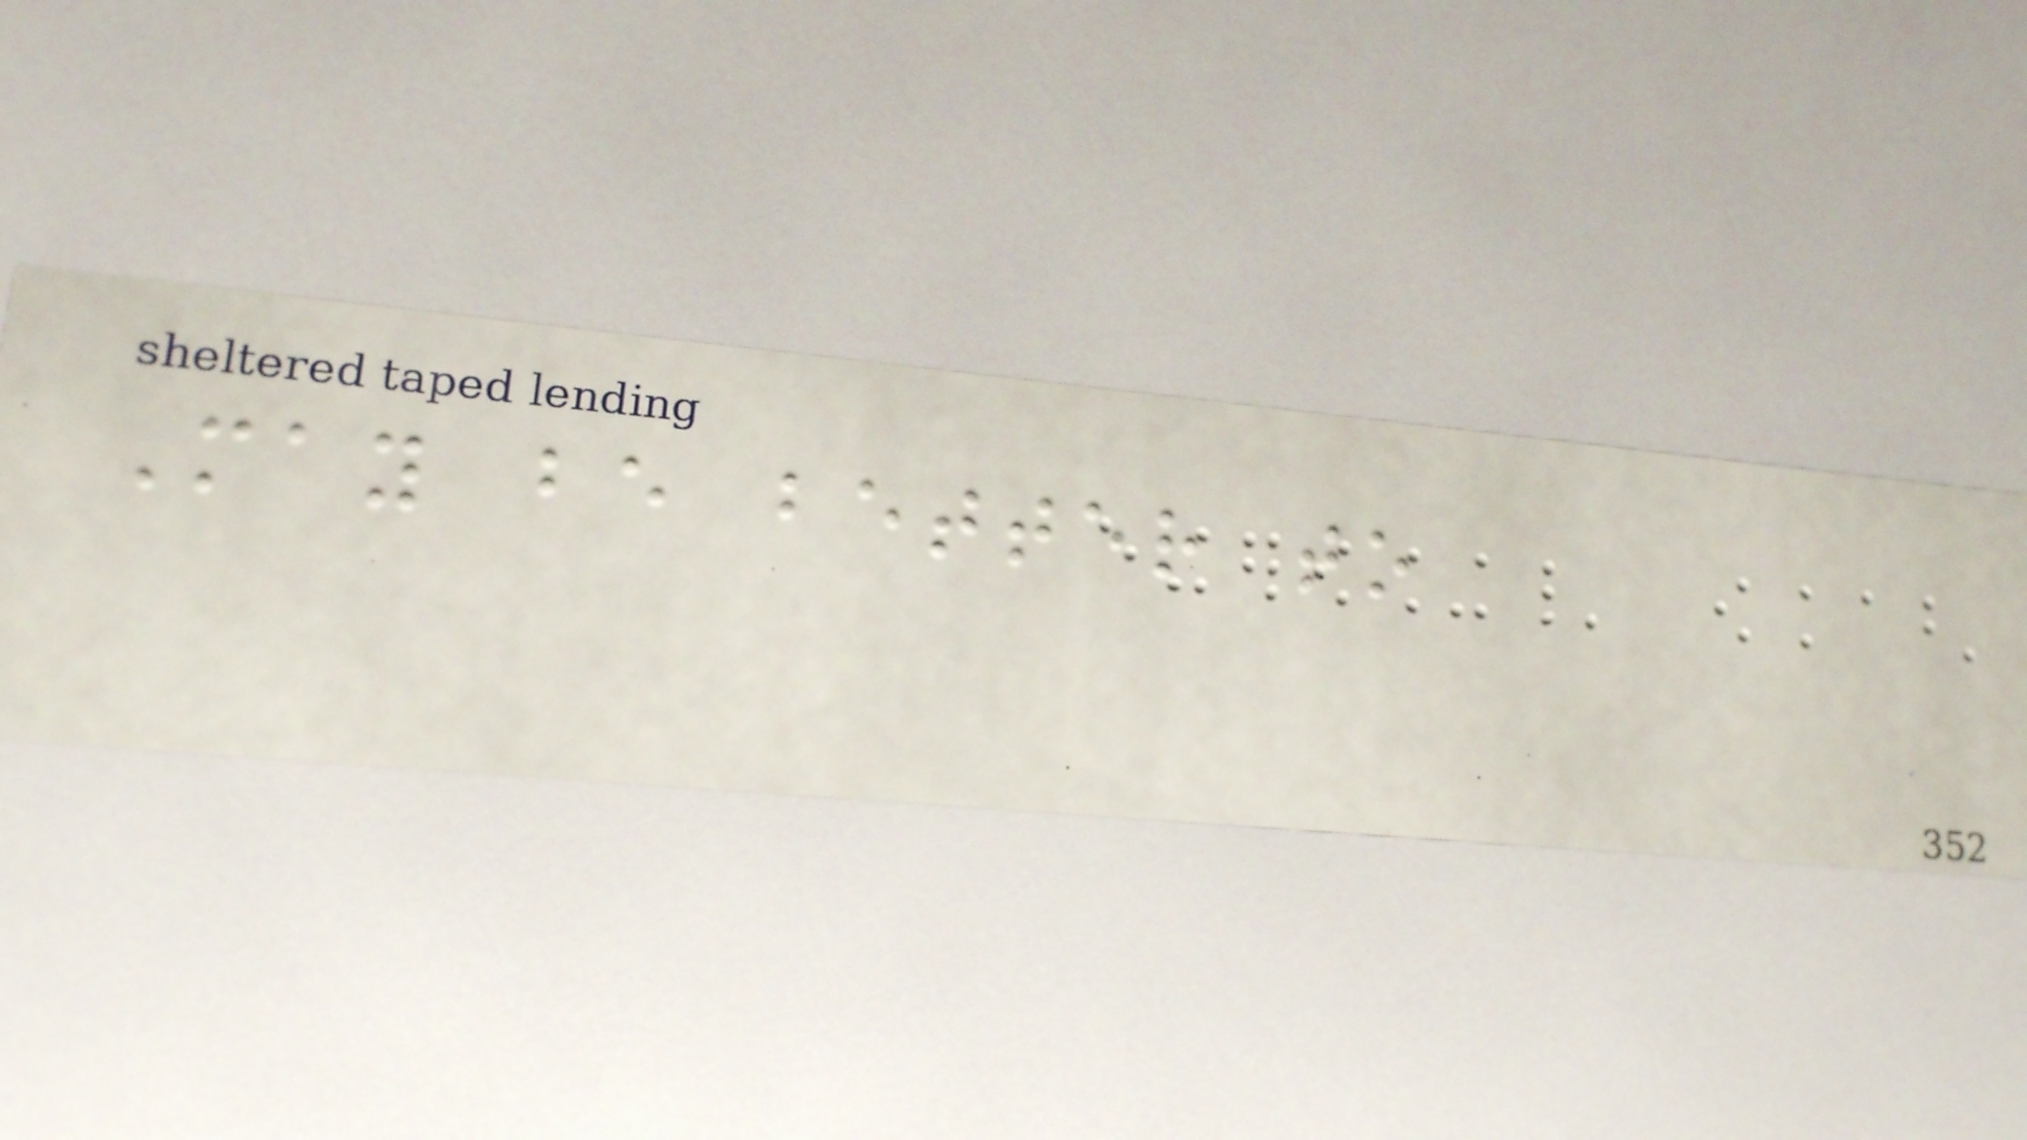May be better to
